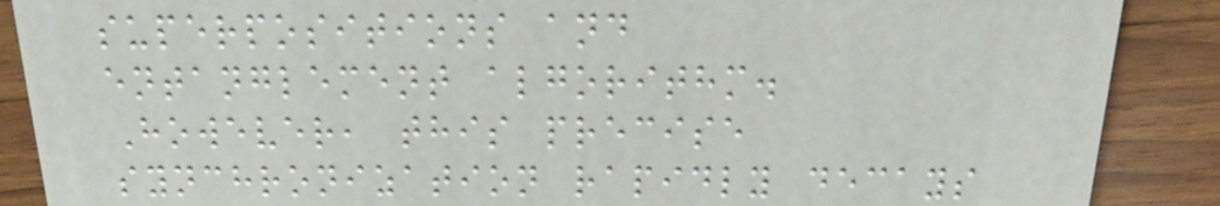superpositions and
entanglement algorithm.
However, this precise
synchronization rapidly decays
